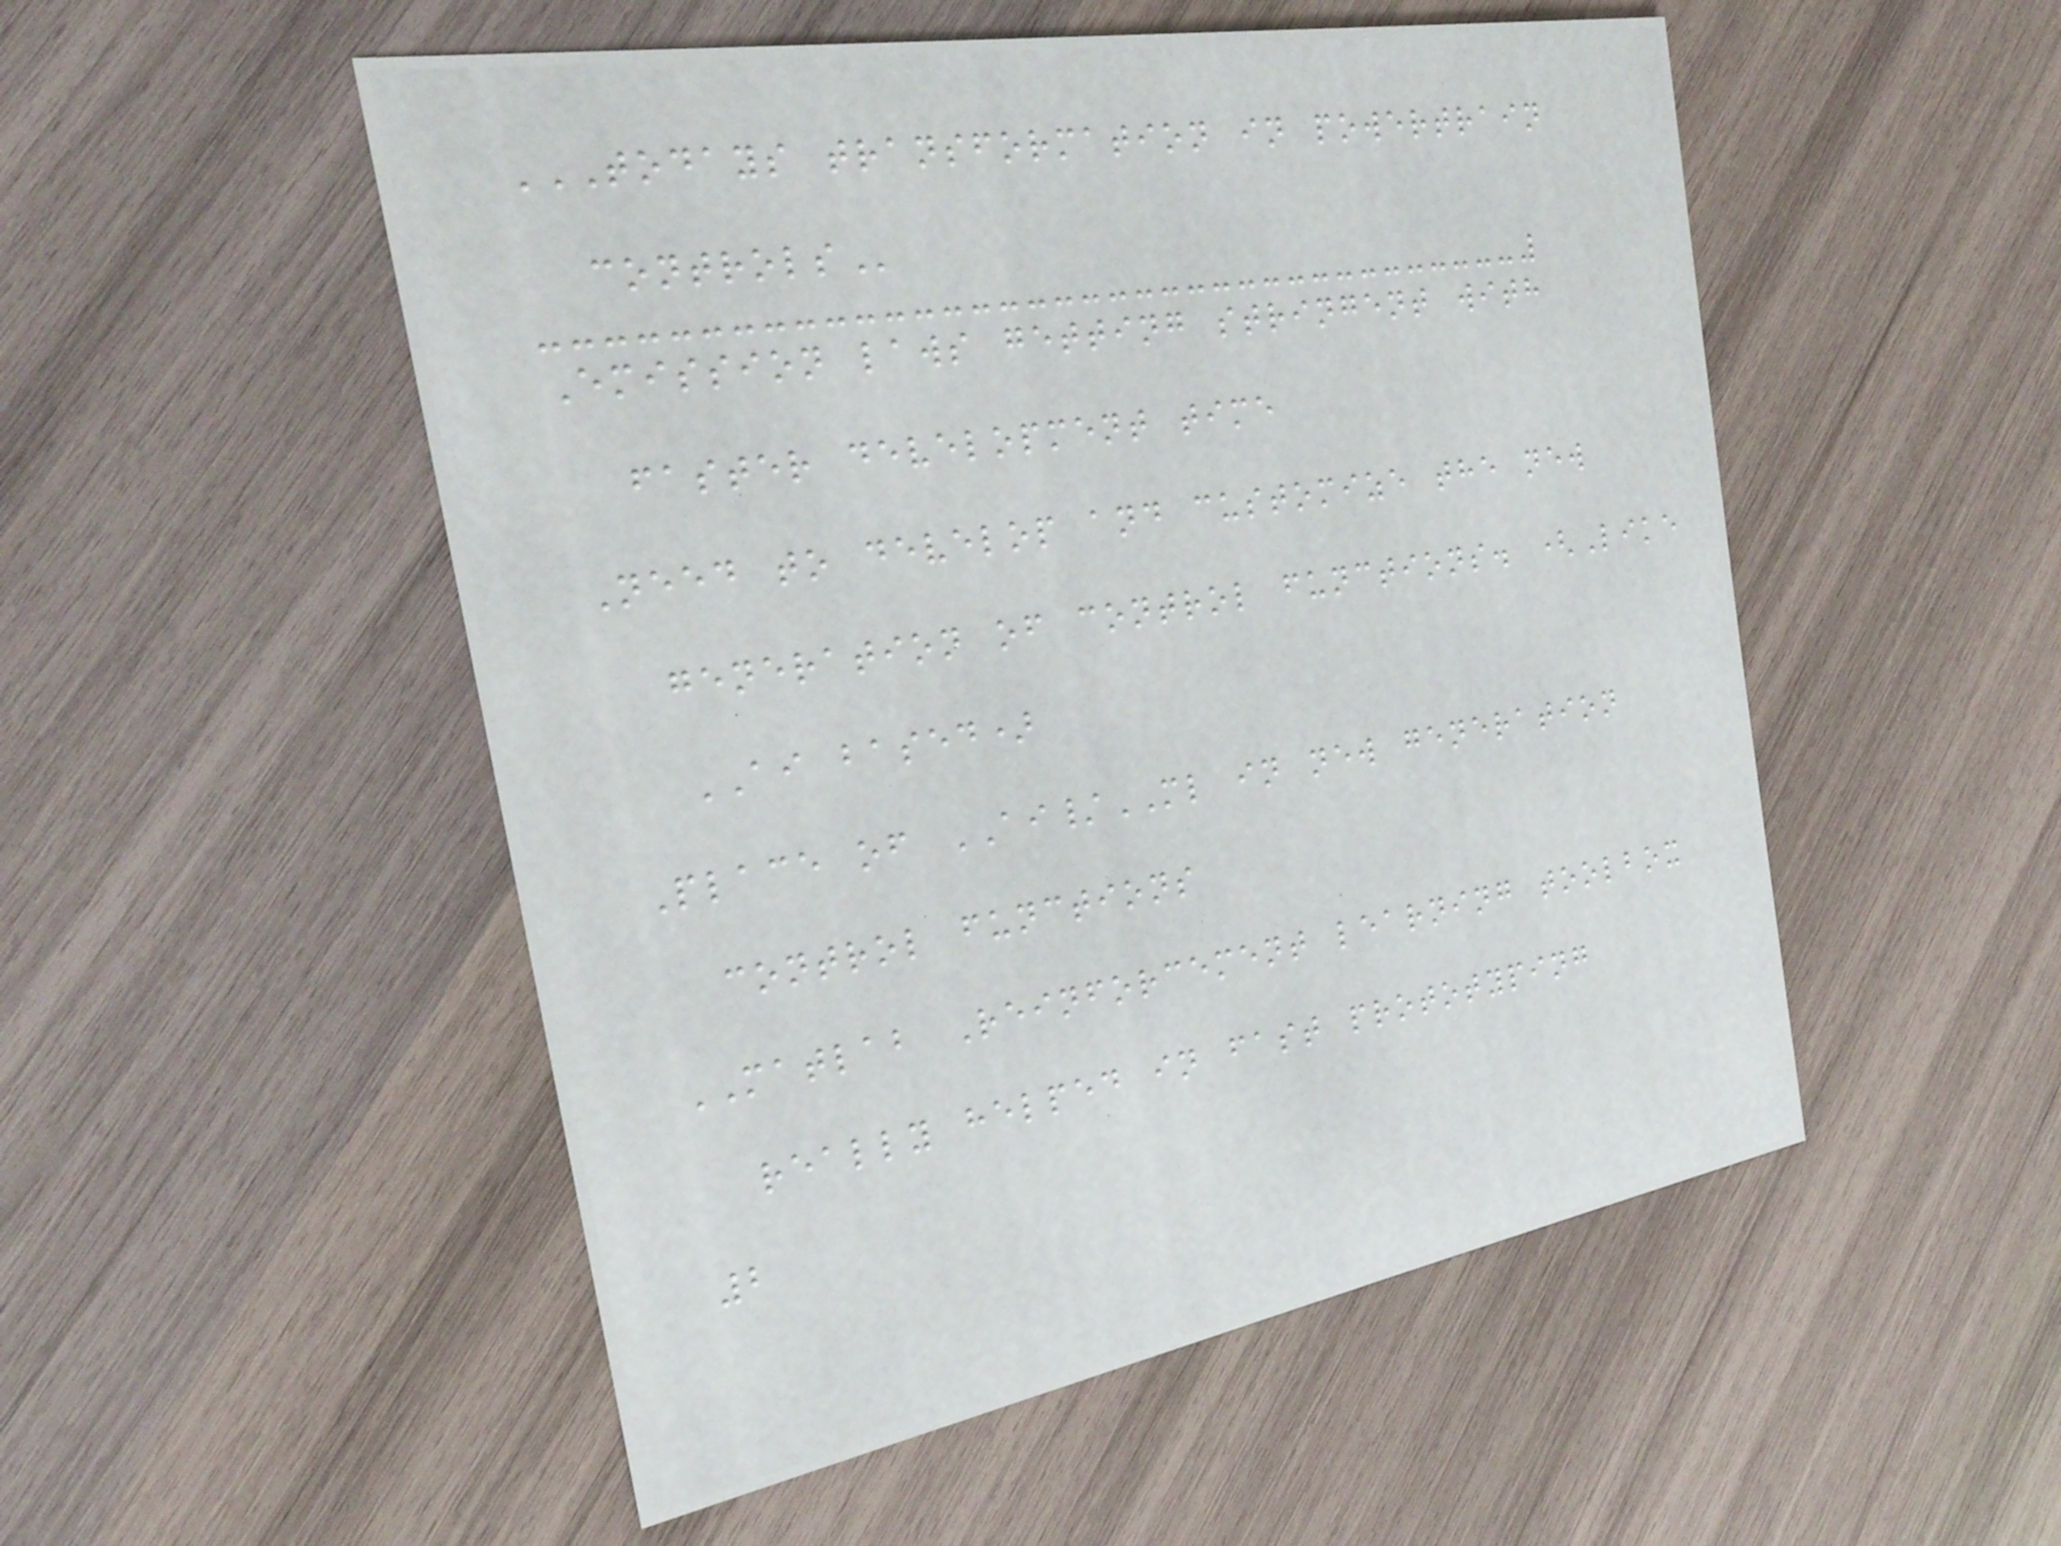TODAYS TRANSFORMATION IN POWERTRAIN
CONTROLS
Emission laws getting stringent with
faster development time
Need to develop and customize the new
generation of control functions. (Like
AI based)
Place of AI/ML in new generation
control functions
MATLAB Reinforcement learning toolbox
really helped in fast prototyping
2
